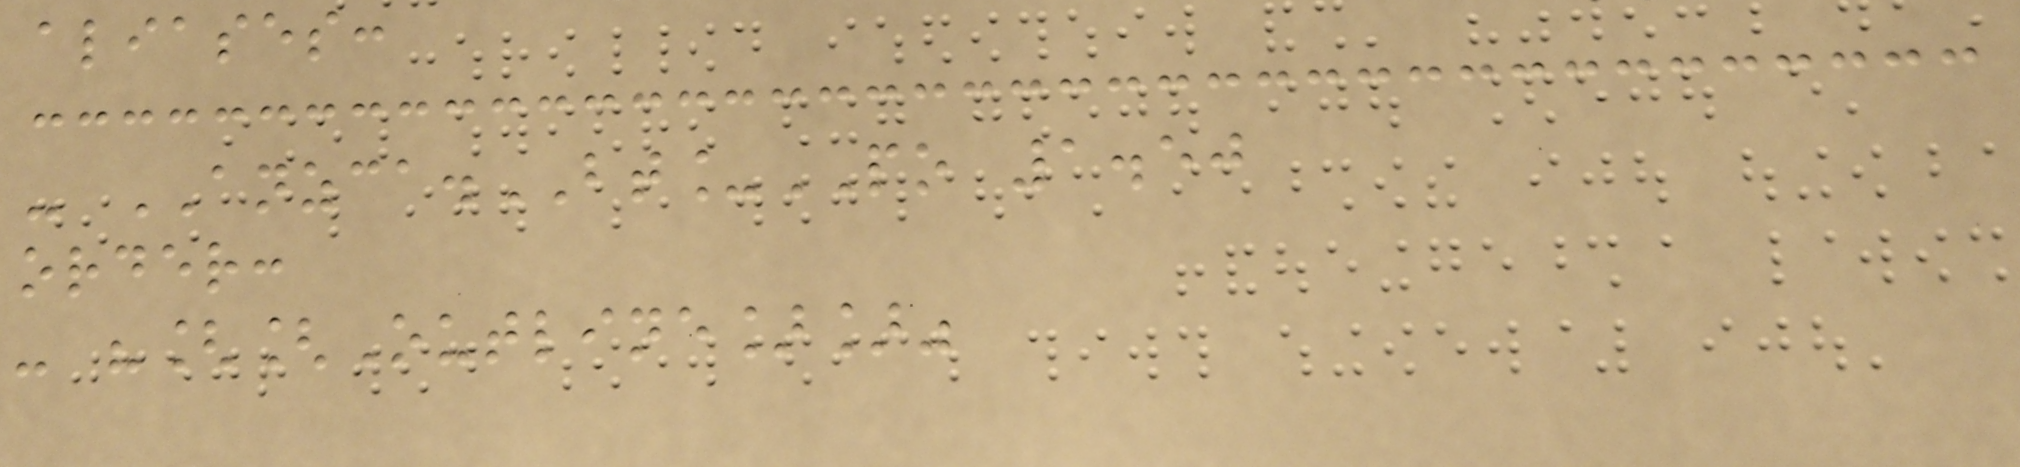aliases:
- ANZCA.BT_PO 1.50
order:
- "[[Outline]]"
